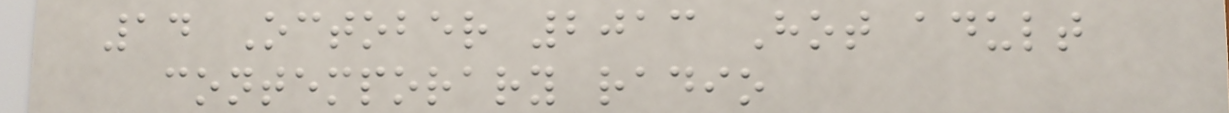14 October 2013 Hot adult
contemporary radio
